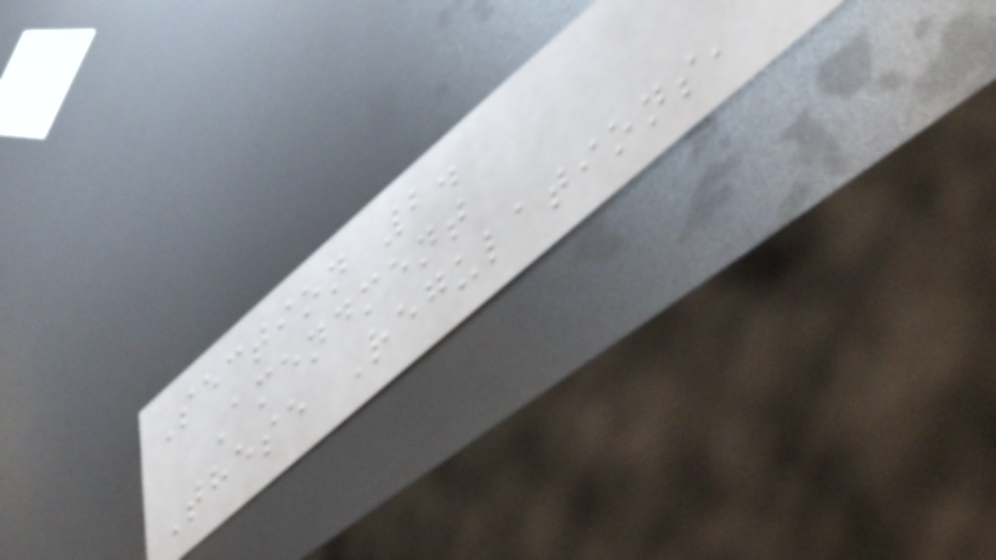Section 2.
Amendment
These Regulations,
